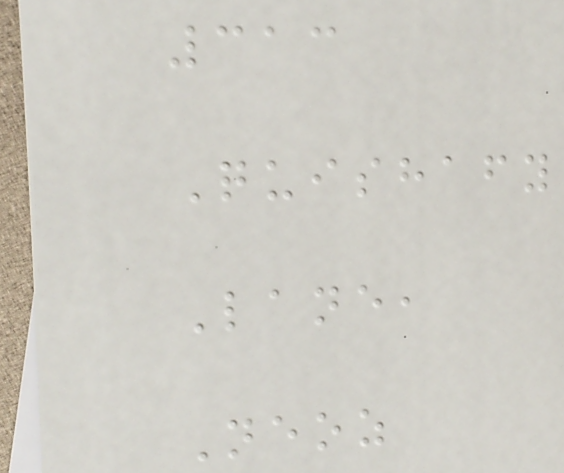313
Quishafy
Lane,
Neoz
